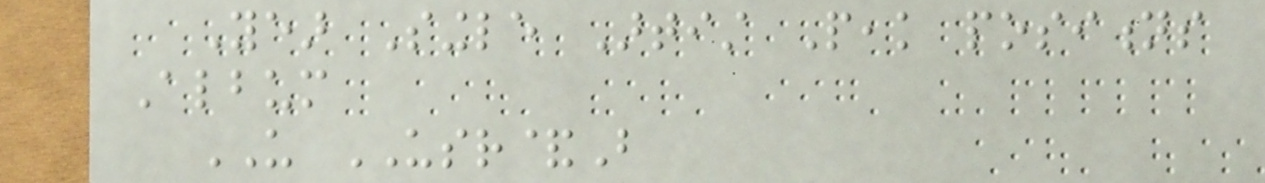Year Single Artist Peak positions
Album
US USR&B
